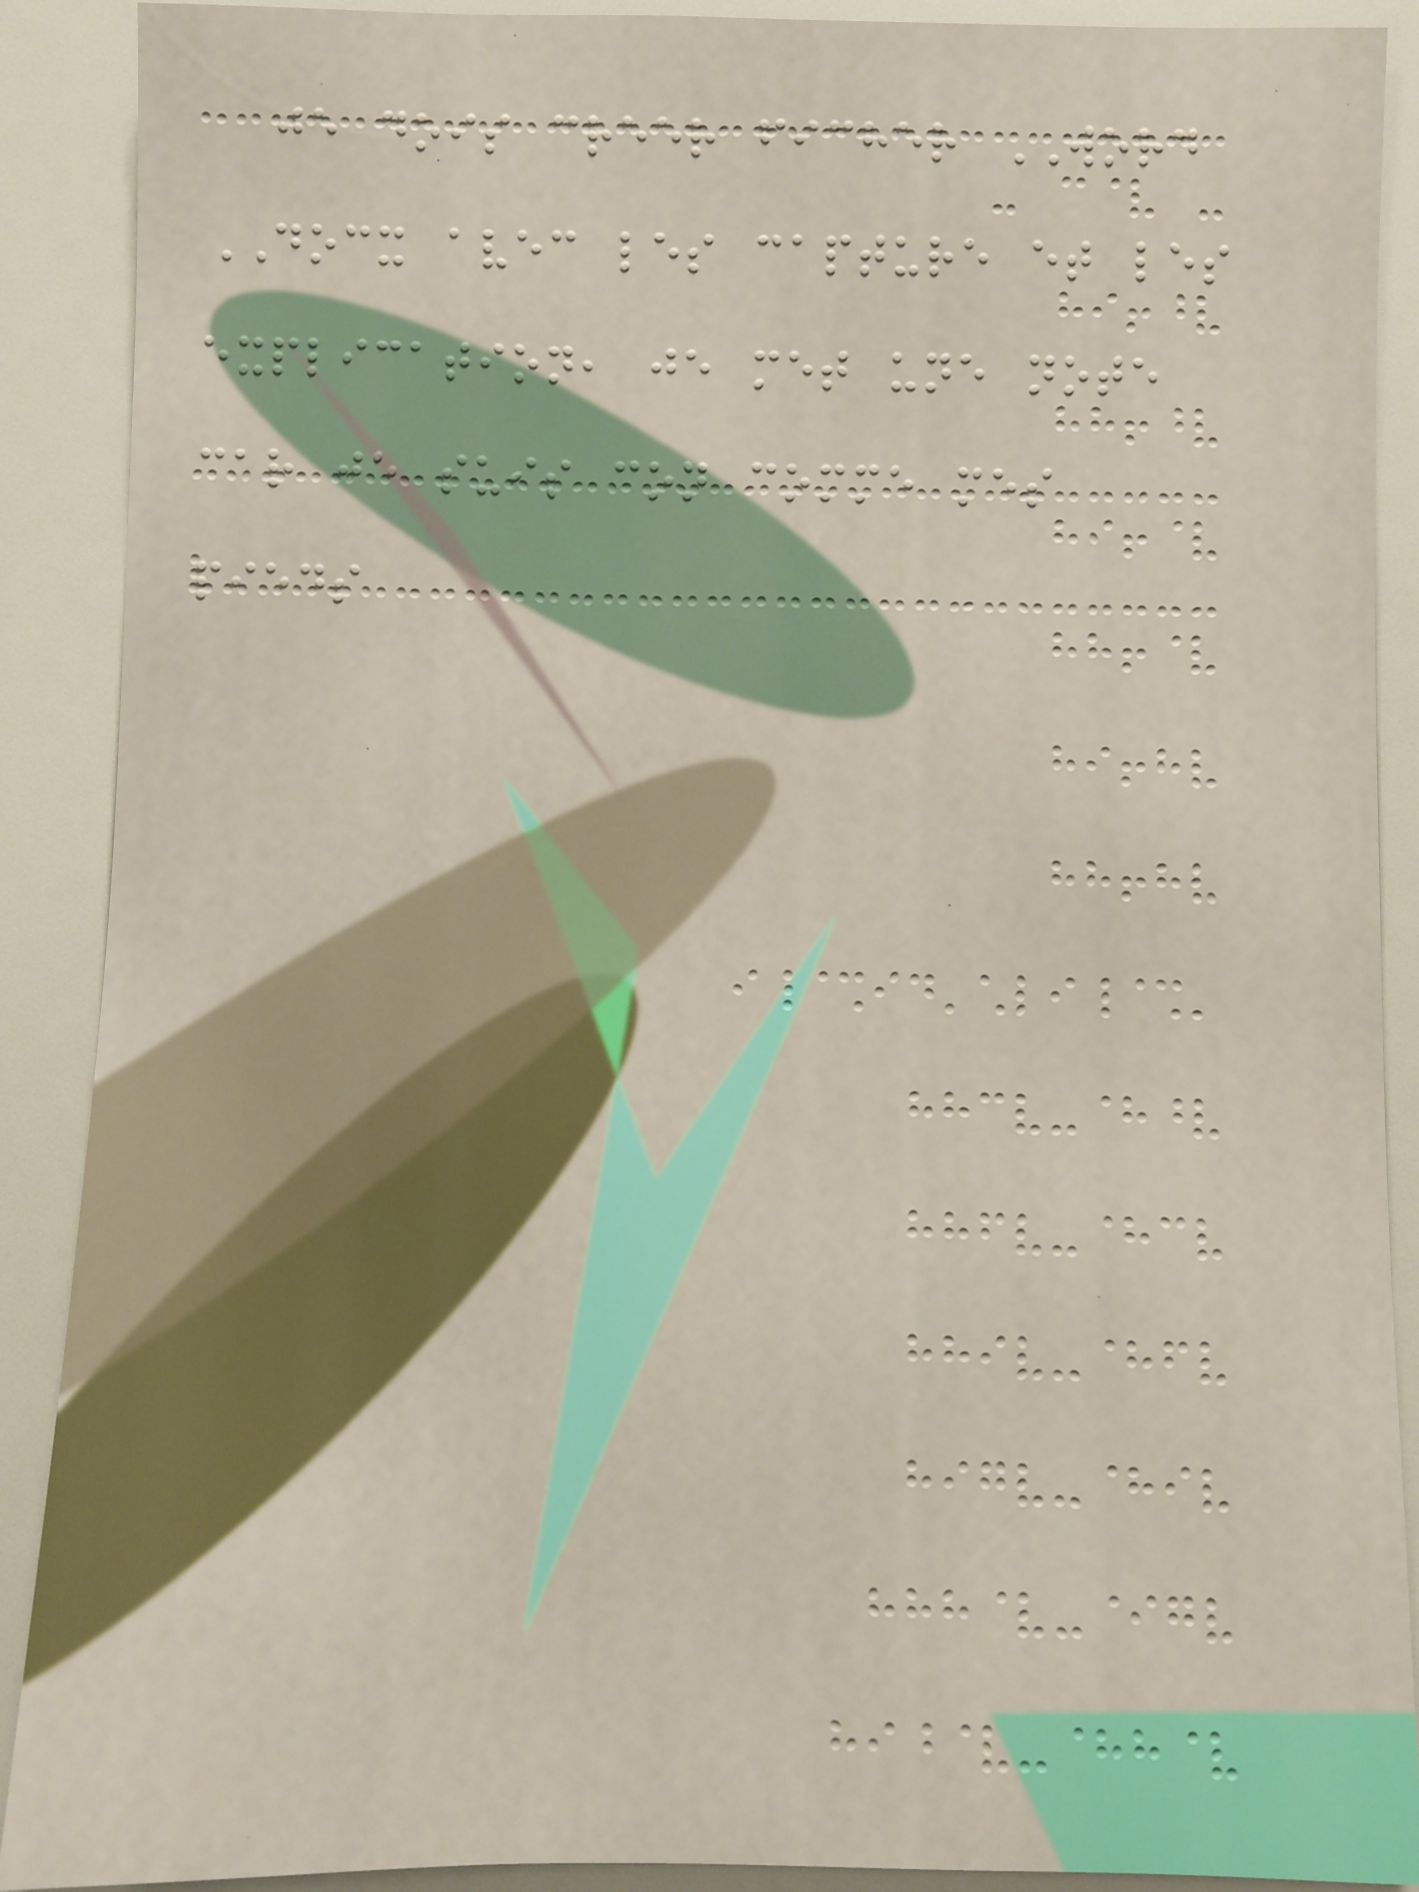je dois creer ficher WORD
DOCX avec les capture et les
explication, je met une note
car je suis con comme mes
pieds
